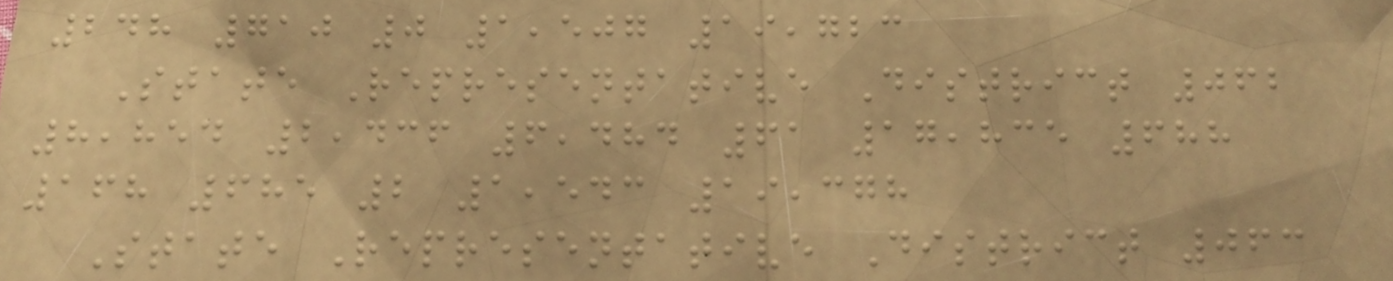248 710 0 1,507 19,723
State Representative District 062
8,854 2,436 6,484 61 17,835 688
168 685 2 1,543 19,378
State Representative District 063
